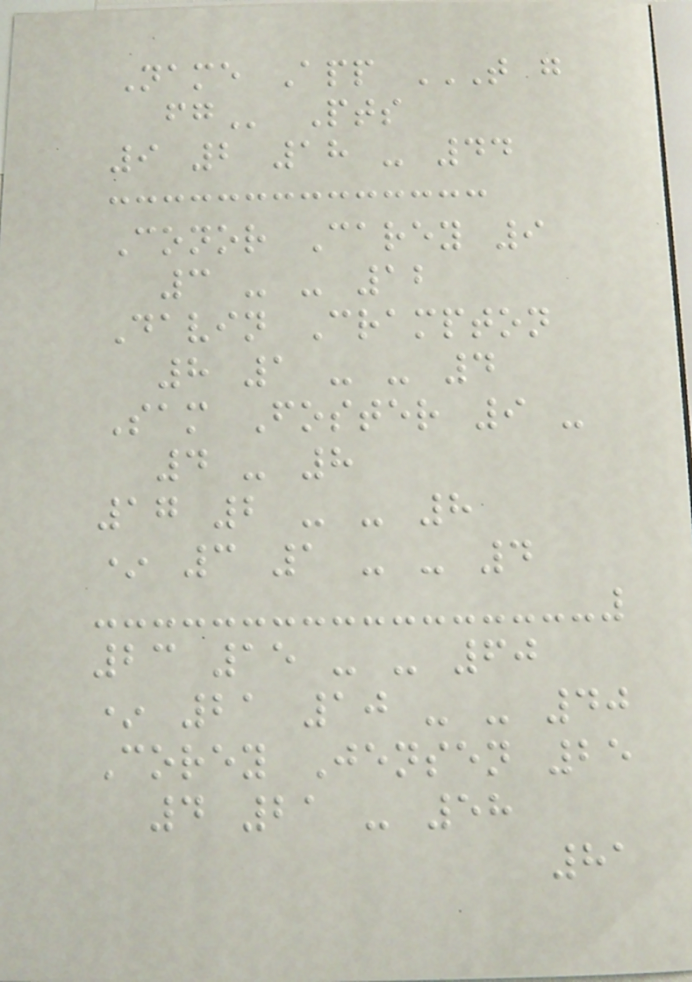Name App T G
FG Pts
9 2 18 - 44
Conor Carey 9
3 - - 12
Davin Crampton
8 1 - - 4
Sam Foster 9 -
4 - 8
17 2 - - 8
* 3 1 - - 4
23 15 - - 60
* 21 10 - - 40
Corey Jensen 25
4 21 - 58
81
